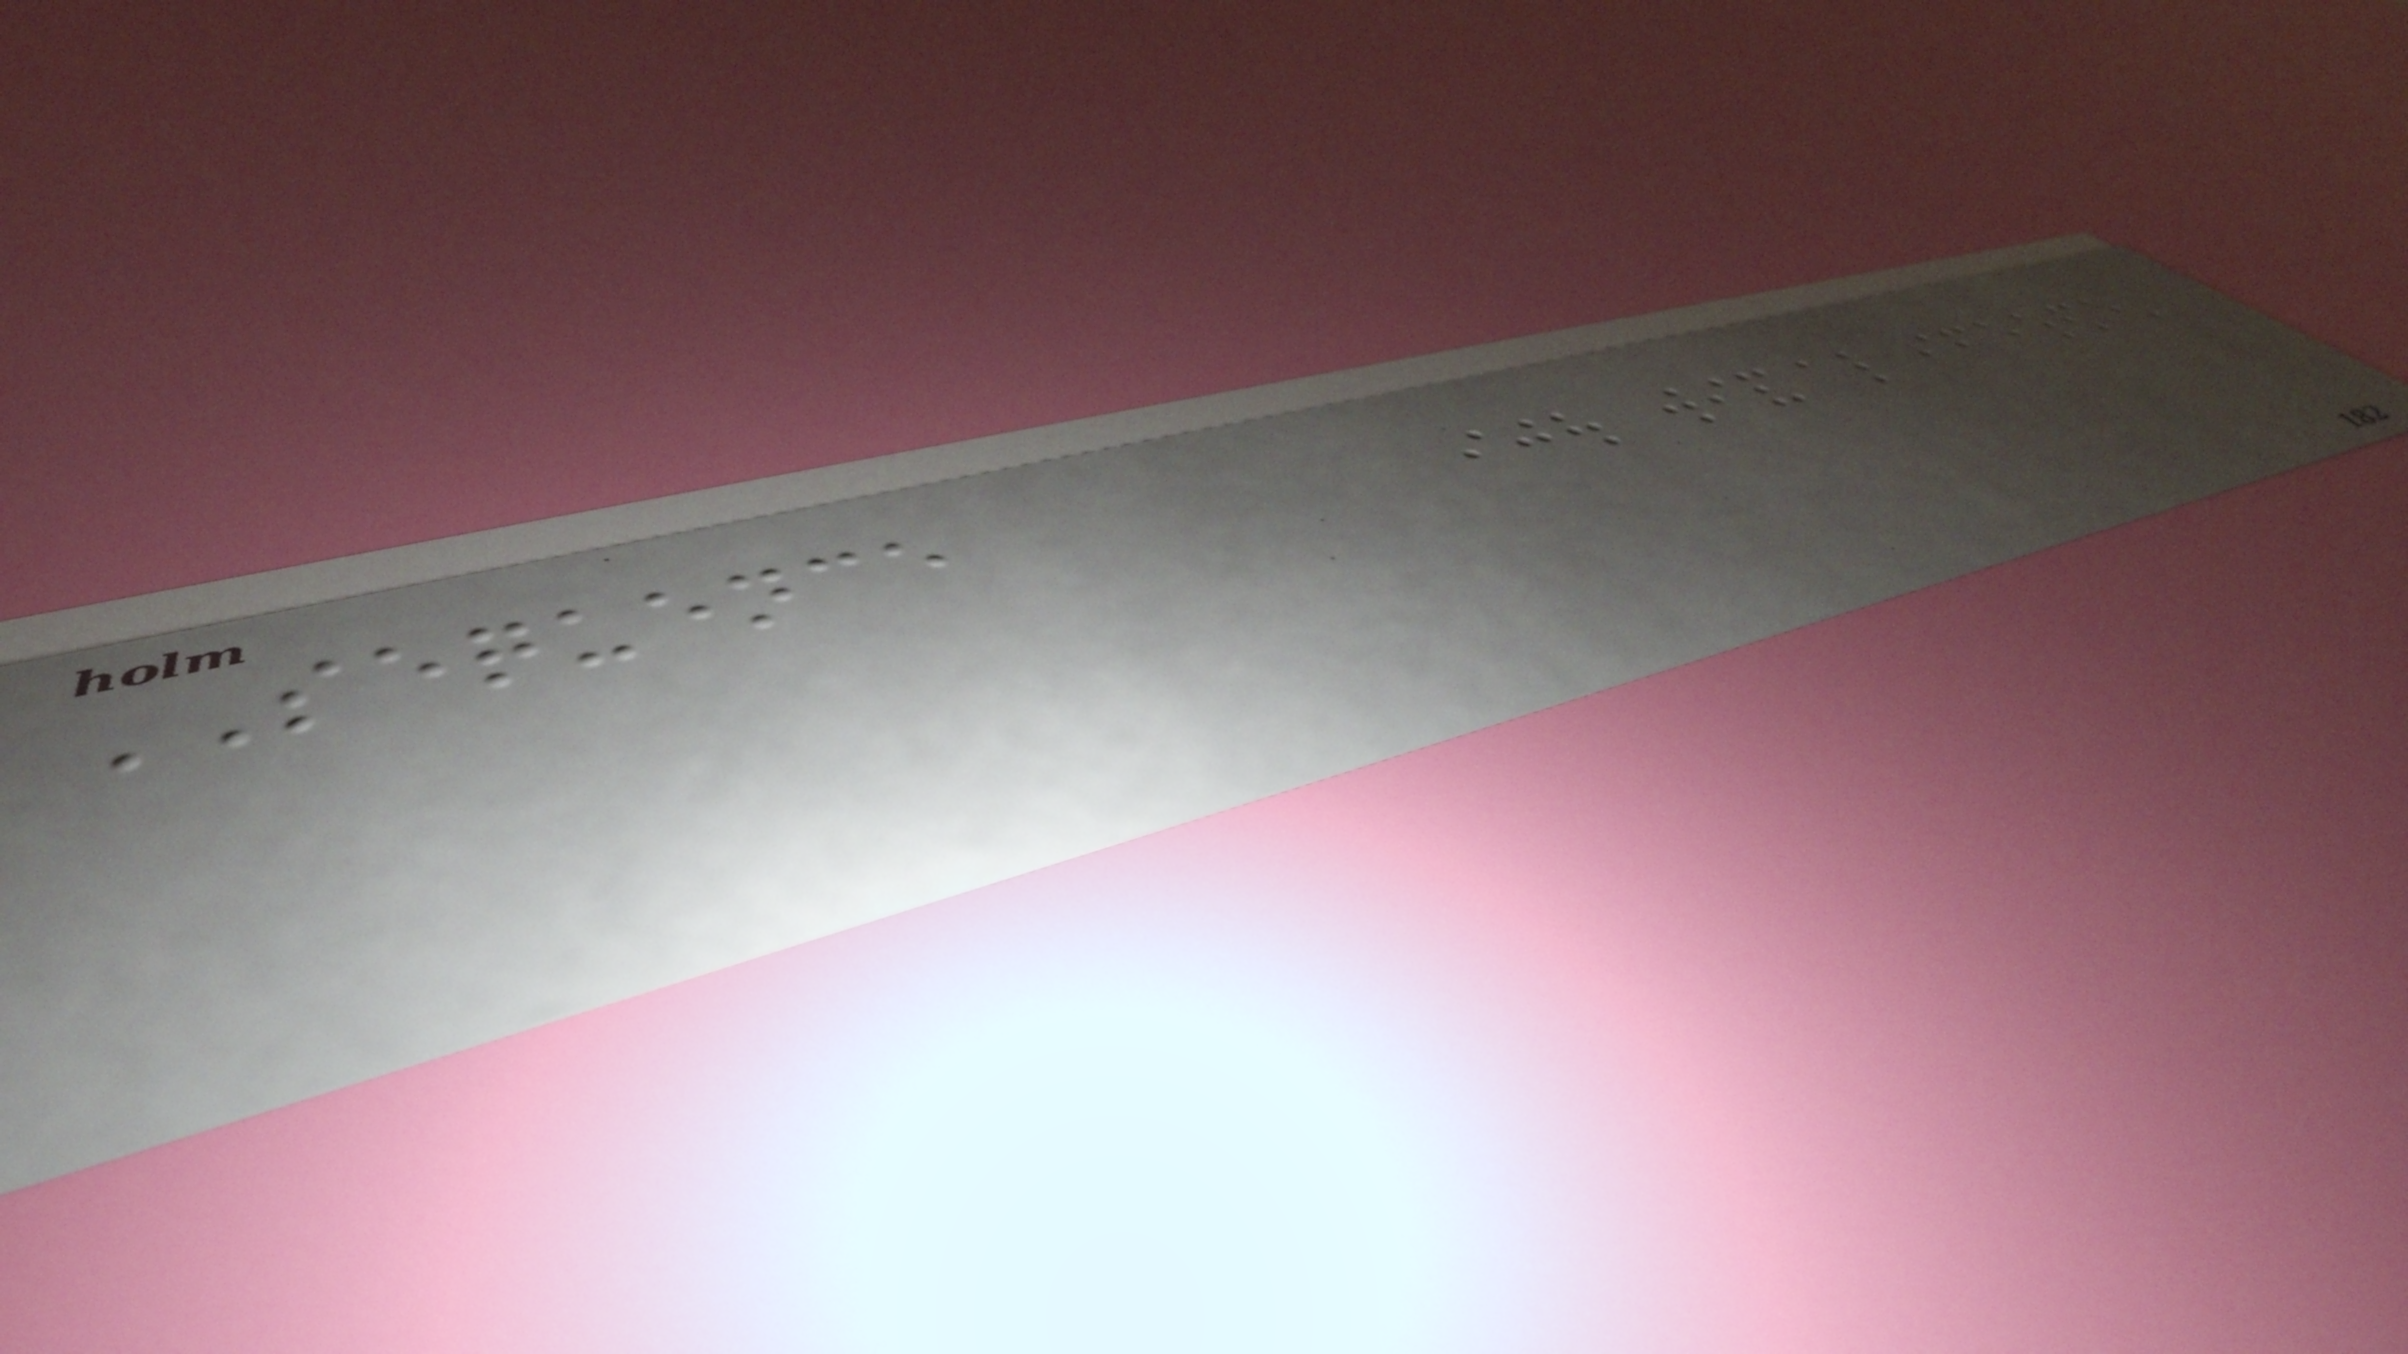SEQUENCE
